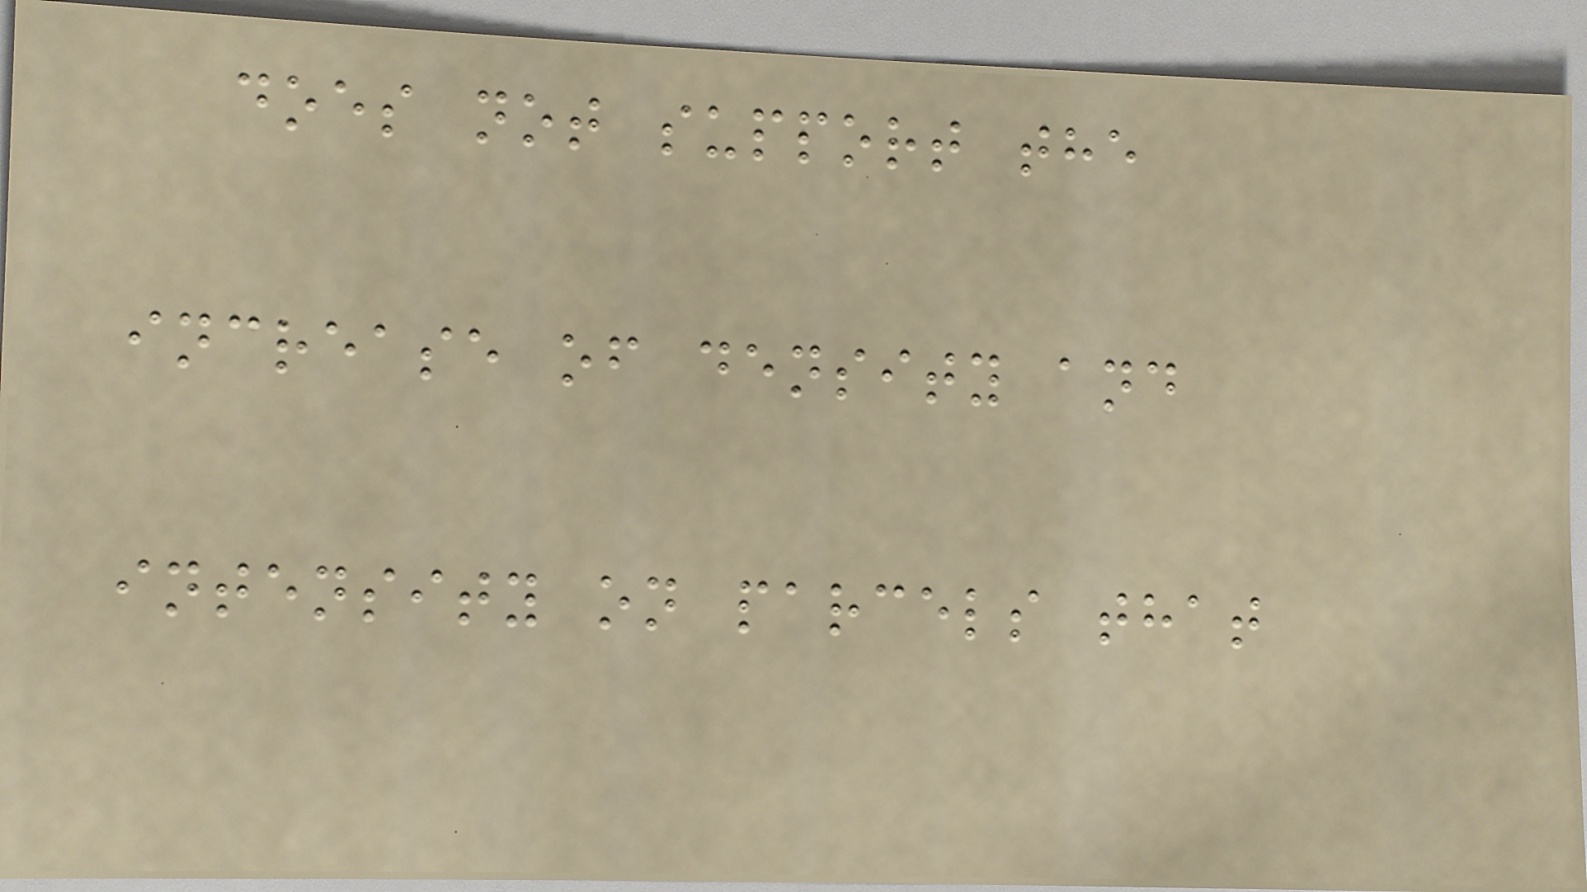does not support the
increase of density and
intensity on parcels that
